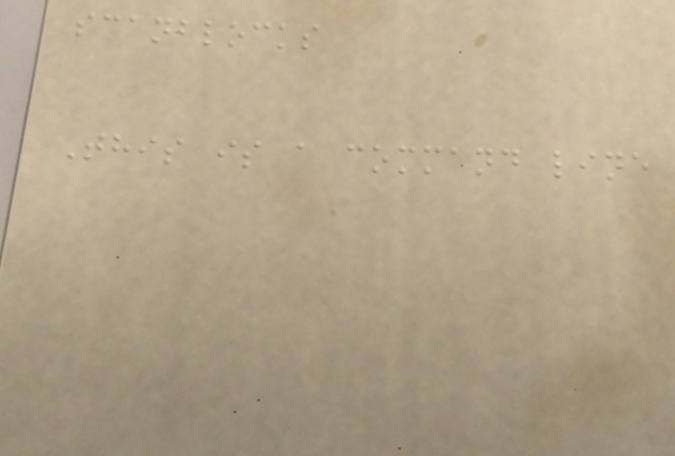scanblocks
This is a command line
